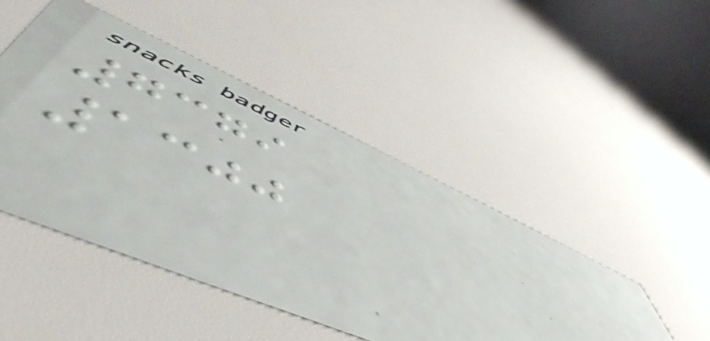7379
1300
